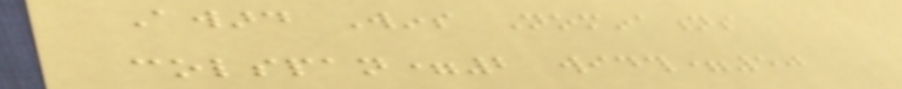Award Wins Nominations
colspan=2 width=50
